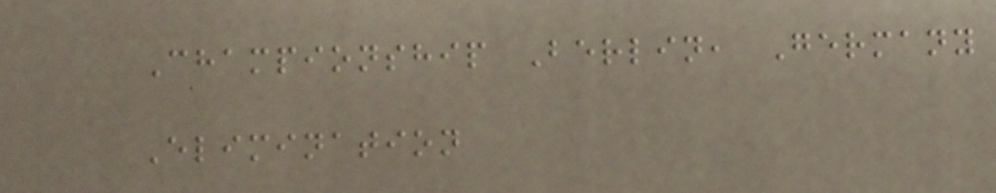Championship Berlin, Germany
Elimination
